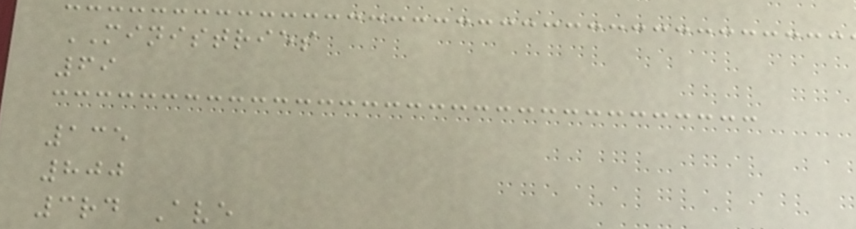MINISTRIES
69
135
800
3rd Ave
